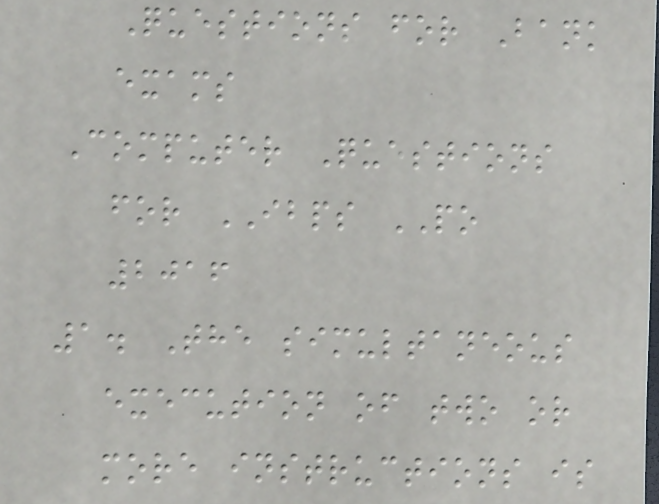Questions for Bank
exams
Computer Questions
for IBPS PO
2016
1. The simultaneous
execution of two or
more instructions is
